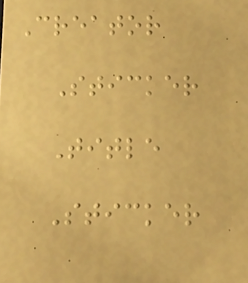Creator
Sticker
Title
Sticker
